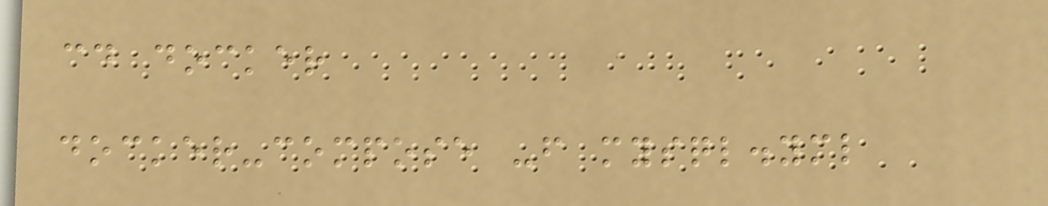cd docker
docker-compose -f mysql.yml
